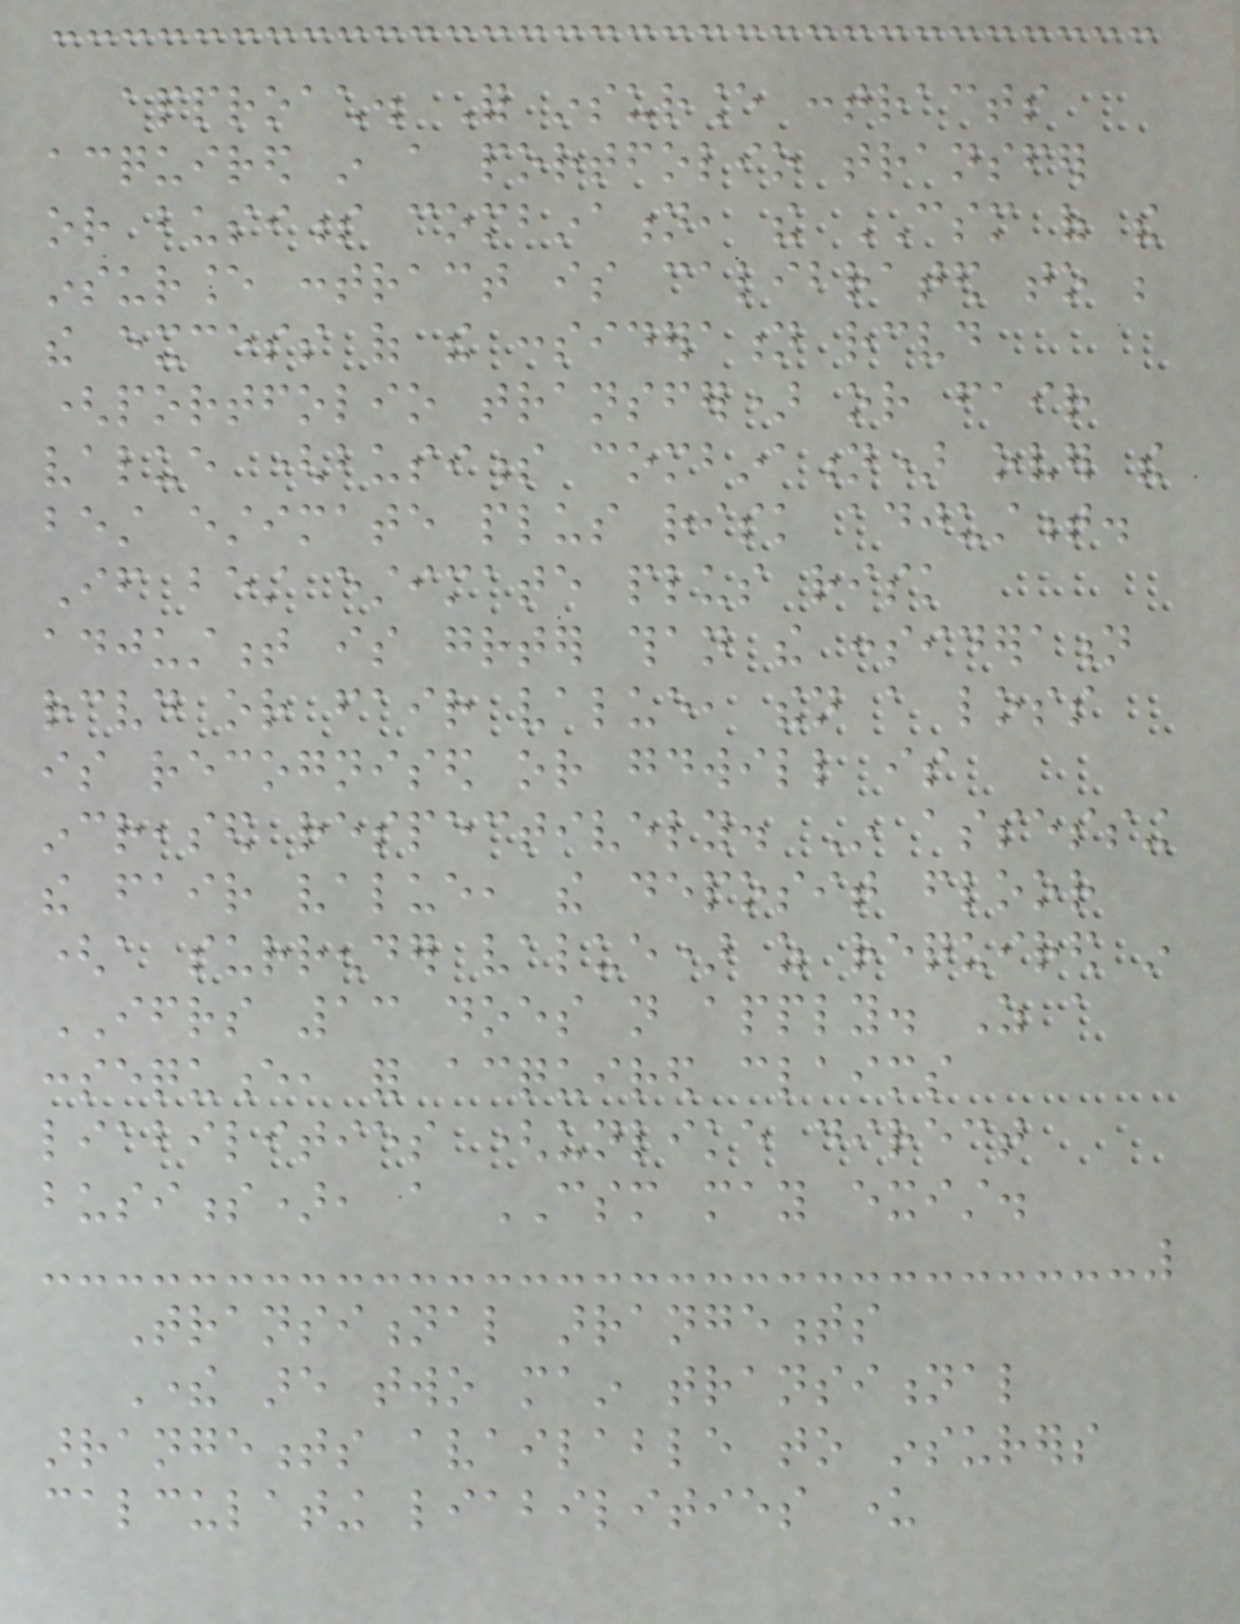approach. For insurance contracts
acquired in a portfolio transfer
or business combination, the CSM of the
insurance contract is calibrated to be
the excess of the consideration received
(portfolio transfer) or fair
value (business combination) over the
best estimate plus risk adjustment.
If best estimate plus risk
adjustment is greater than the consideration
received or fair value, then a loss
is recognised or goodwill is
increased respectively. In assessing
the fair value, the deposit floor
(a surrender value) as required in
IFRS 13 does not apply. As a
consequence, for acquired claims
liabilities (unlike direct
business), a CSM may exist.
Transitional arrangements
There are two main transitional
arrangements available to insurers
calculating liabilities under
